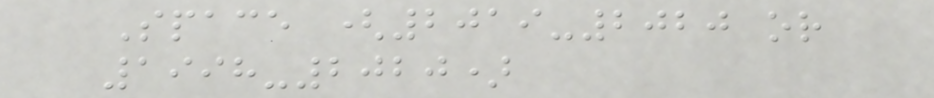Space (2019-2020 or
1998-2020)
